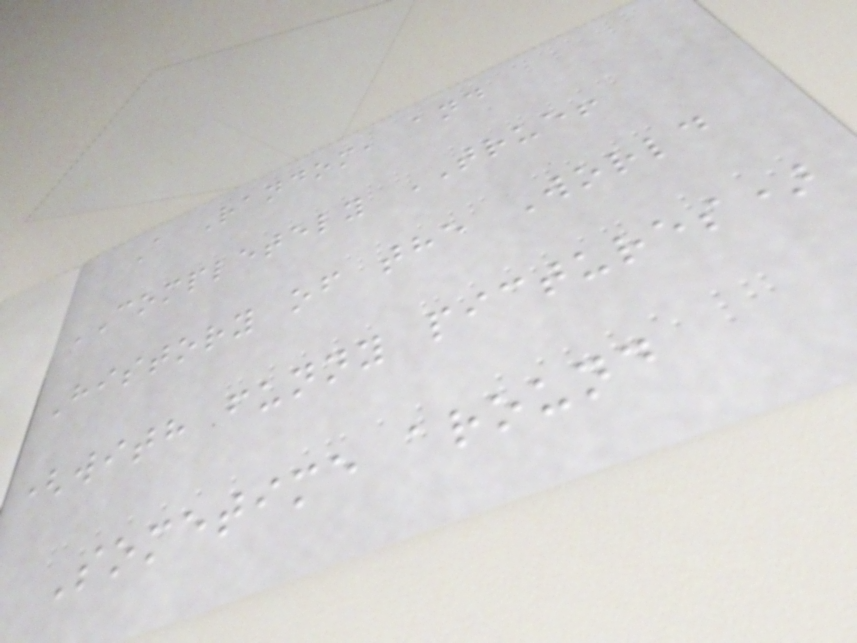A Random, and
COMPLETELY TRUE!
History of the World
(with funny pictures)
Sometime around
